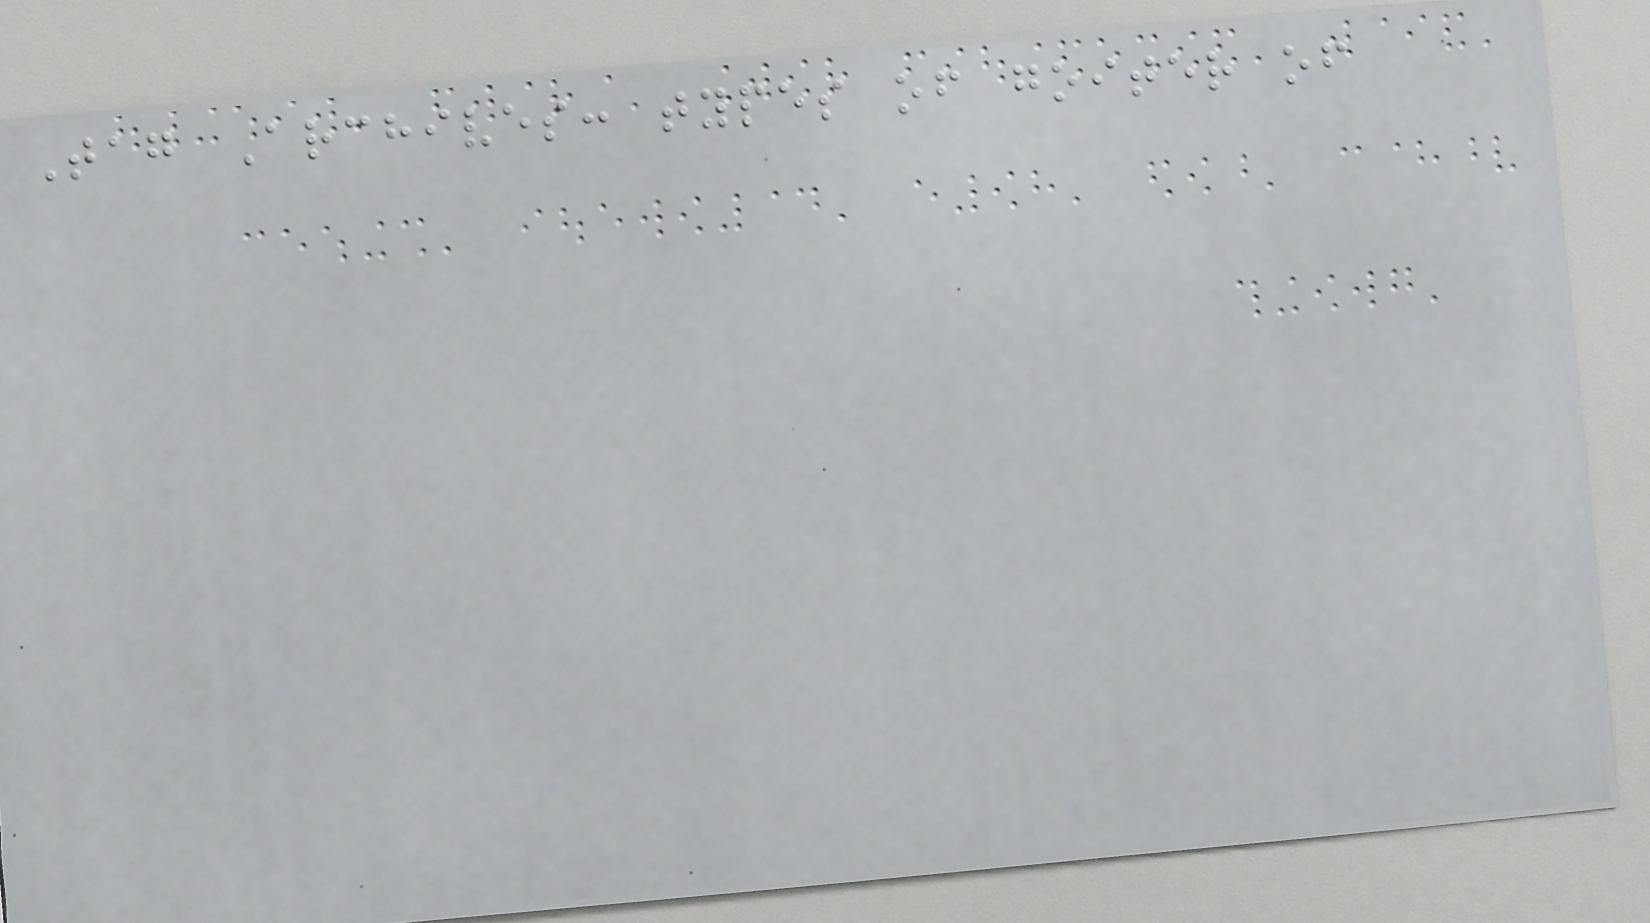Tag Archives: types of goiter of
